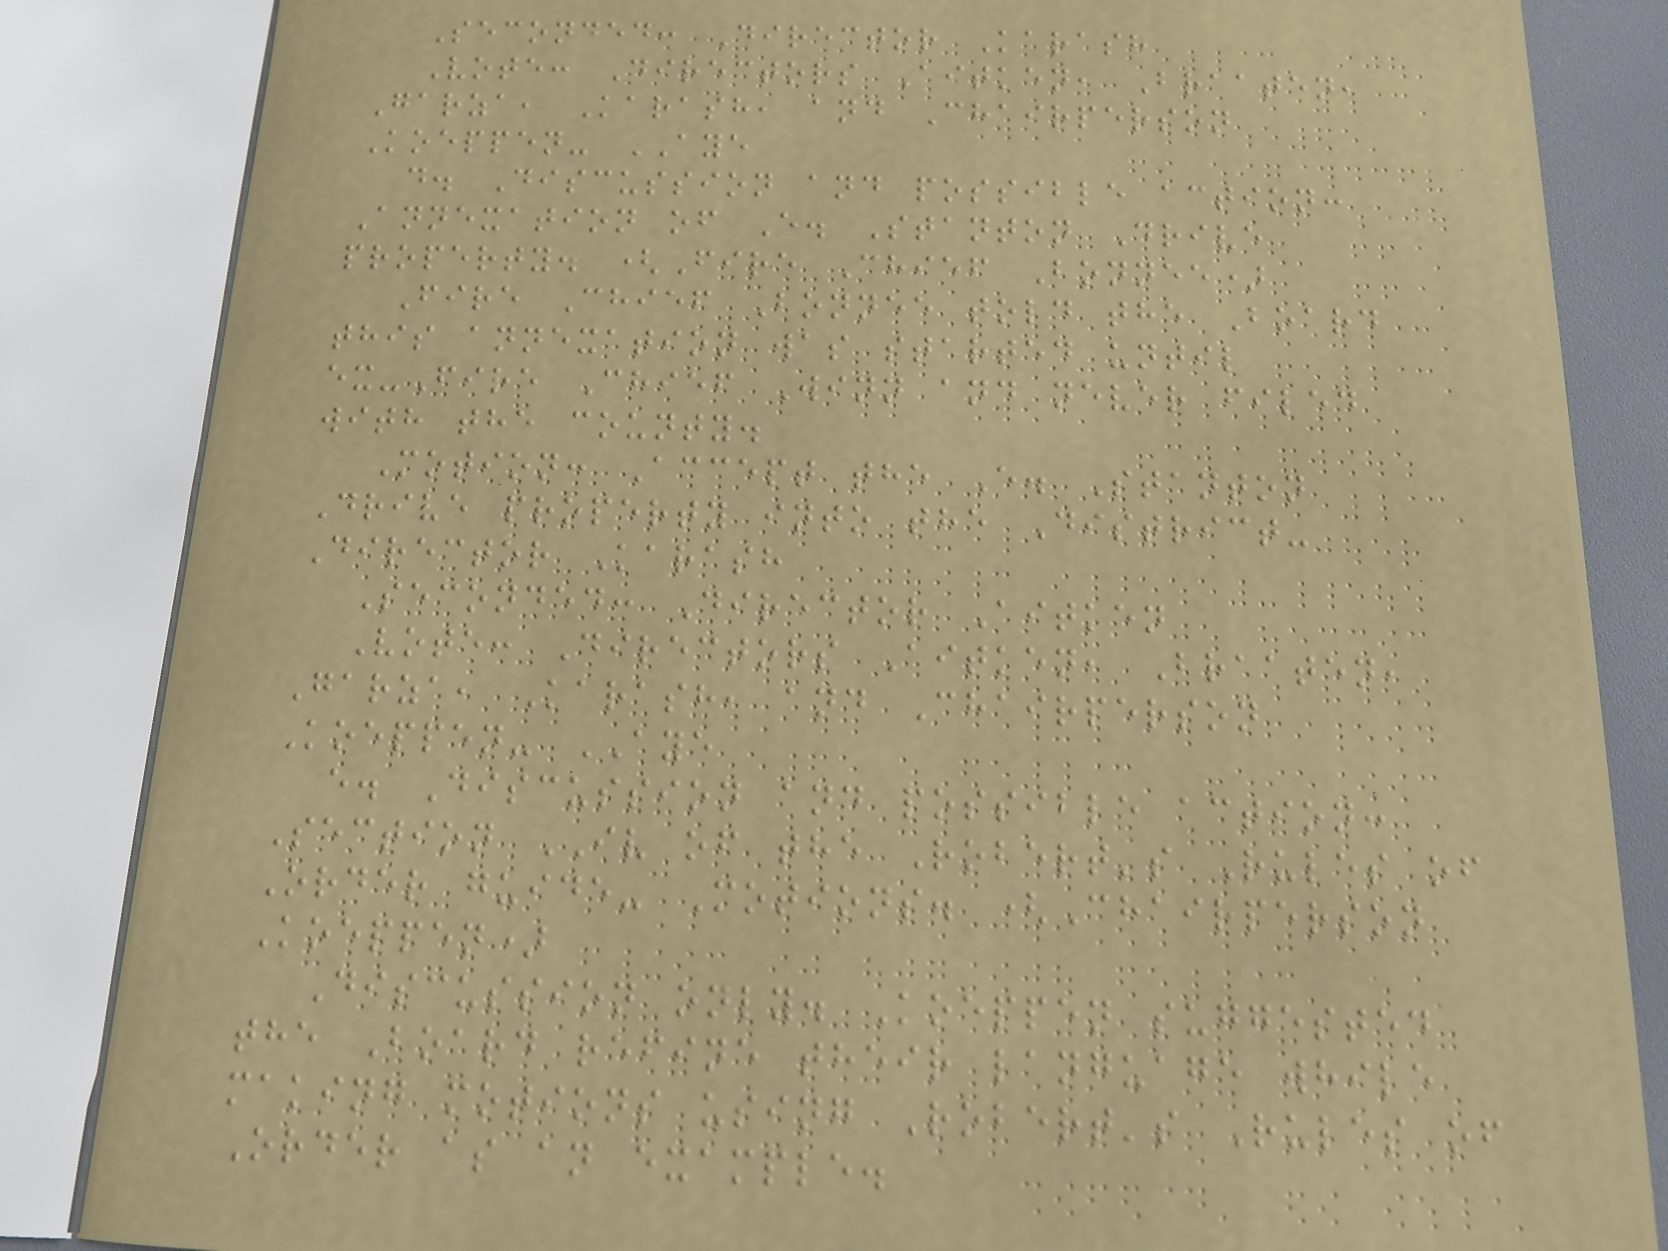Seconded: Director Karash
Vote: Directors Aitken, Braaten,
Garza, Karash, and Chairperson
Koeppen- AYE
d. Discussion and possible action:
Annexation of E. Stanton Drive
property. (Fire Chief Bonnee)
Fire Chief Bonnee told the Board
this annexation was started until
ex-Fire Chief Winn and never filed
with the county.
Motion: Accept the E. Stanton
Drive property into the District-
Director Karash
Seconded: Director Aitken
Vote: Directors Aitken, Braaten,
Garza, Karash, and Chairperson
Koeppen- AYE
e. Discussion and possible action:
Section IV of the Robert's Rules of
Order guide- Motions. (Chairperson
Koeppen)
Discussion only. Koeppen suggested
the Board refine their language while
making motions using Robert's Rules of
Order as an example.
